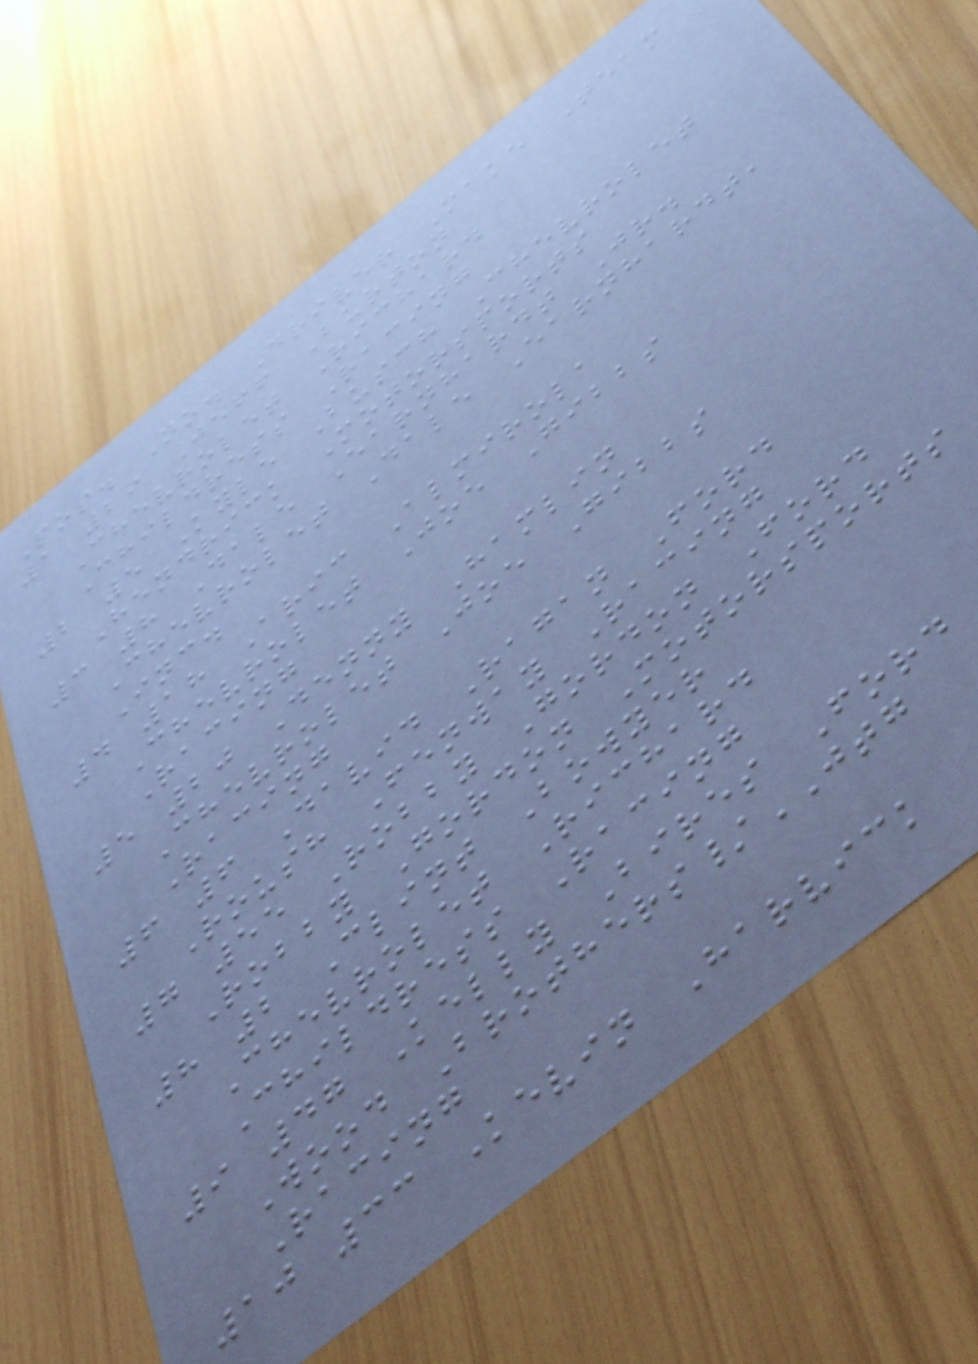Pos. No. Driver Make Team
1 29 Jeff Burton
Chevrolet Richard
Childress Racing
2 5 Kyle Busch Chevrolet
Hendrick Motorsports
3 8 Dale Earnhardt Jr.
Chevrolet Dale Earnhardt,
Inc.
4 18 Aric Almirola
Chevrolet Joe Gibbs
Racing
5 20 Denny Hamlin
Chevrolet Joe Gibbs
Racing
6 6 David Ragan Ford
Roush Fenway Racing
7 55 Robby Gordon Ford
Robby Gordon Motorsports
8 2 Clint Bowyer
Chevrolet Richard
Childress Racing
9 47 Kelly Bires Ford
Wood Brothers/JTG
Racing
10 33 Kevin Harvick
